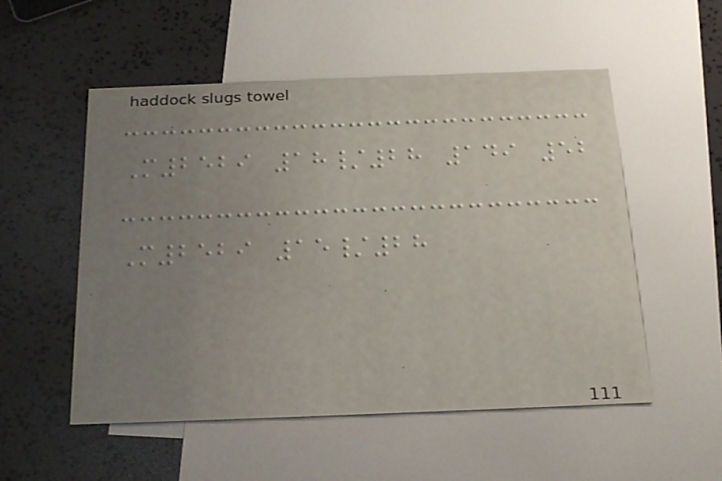M2529 18/28 149 52
M2529 15/28
